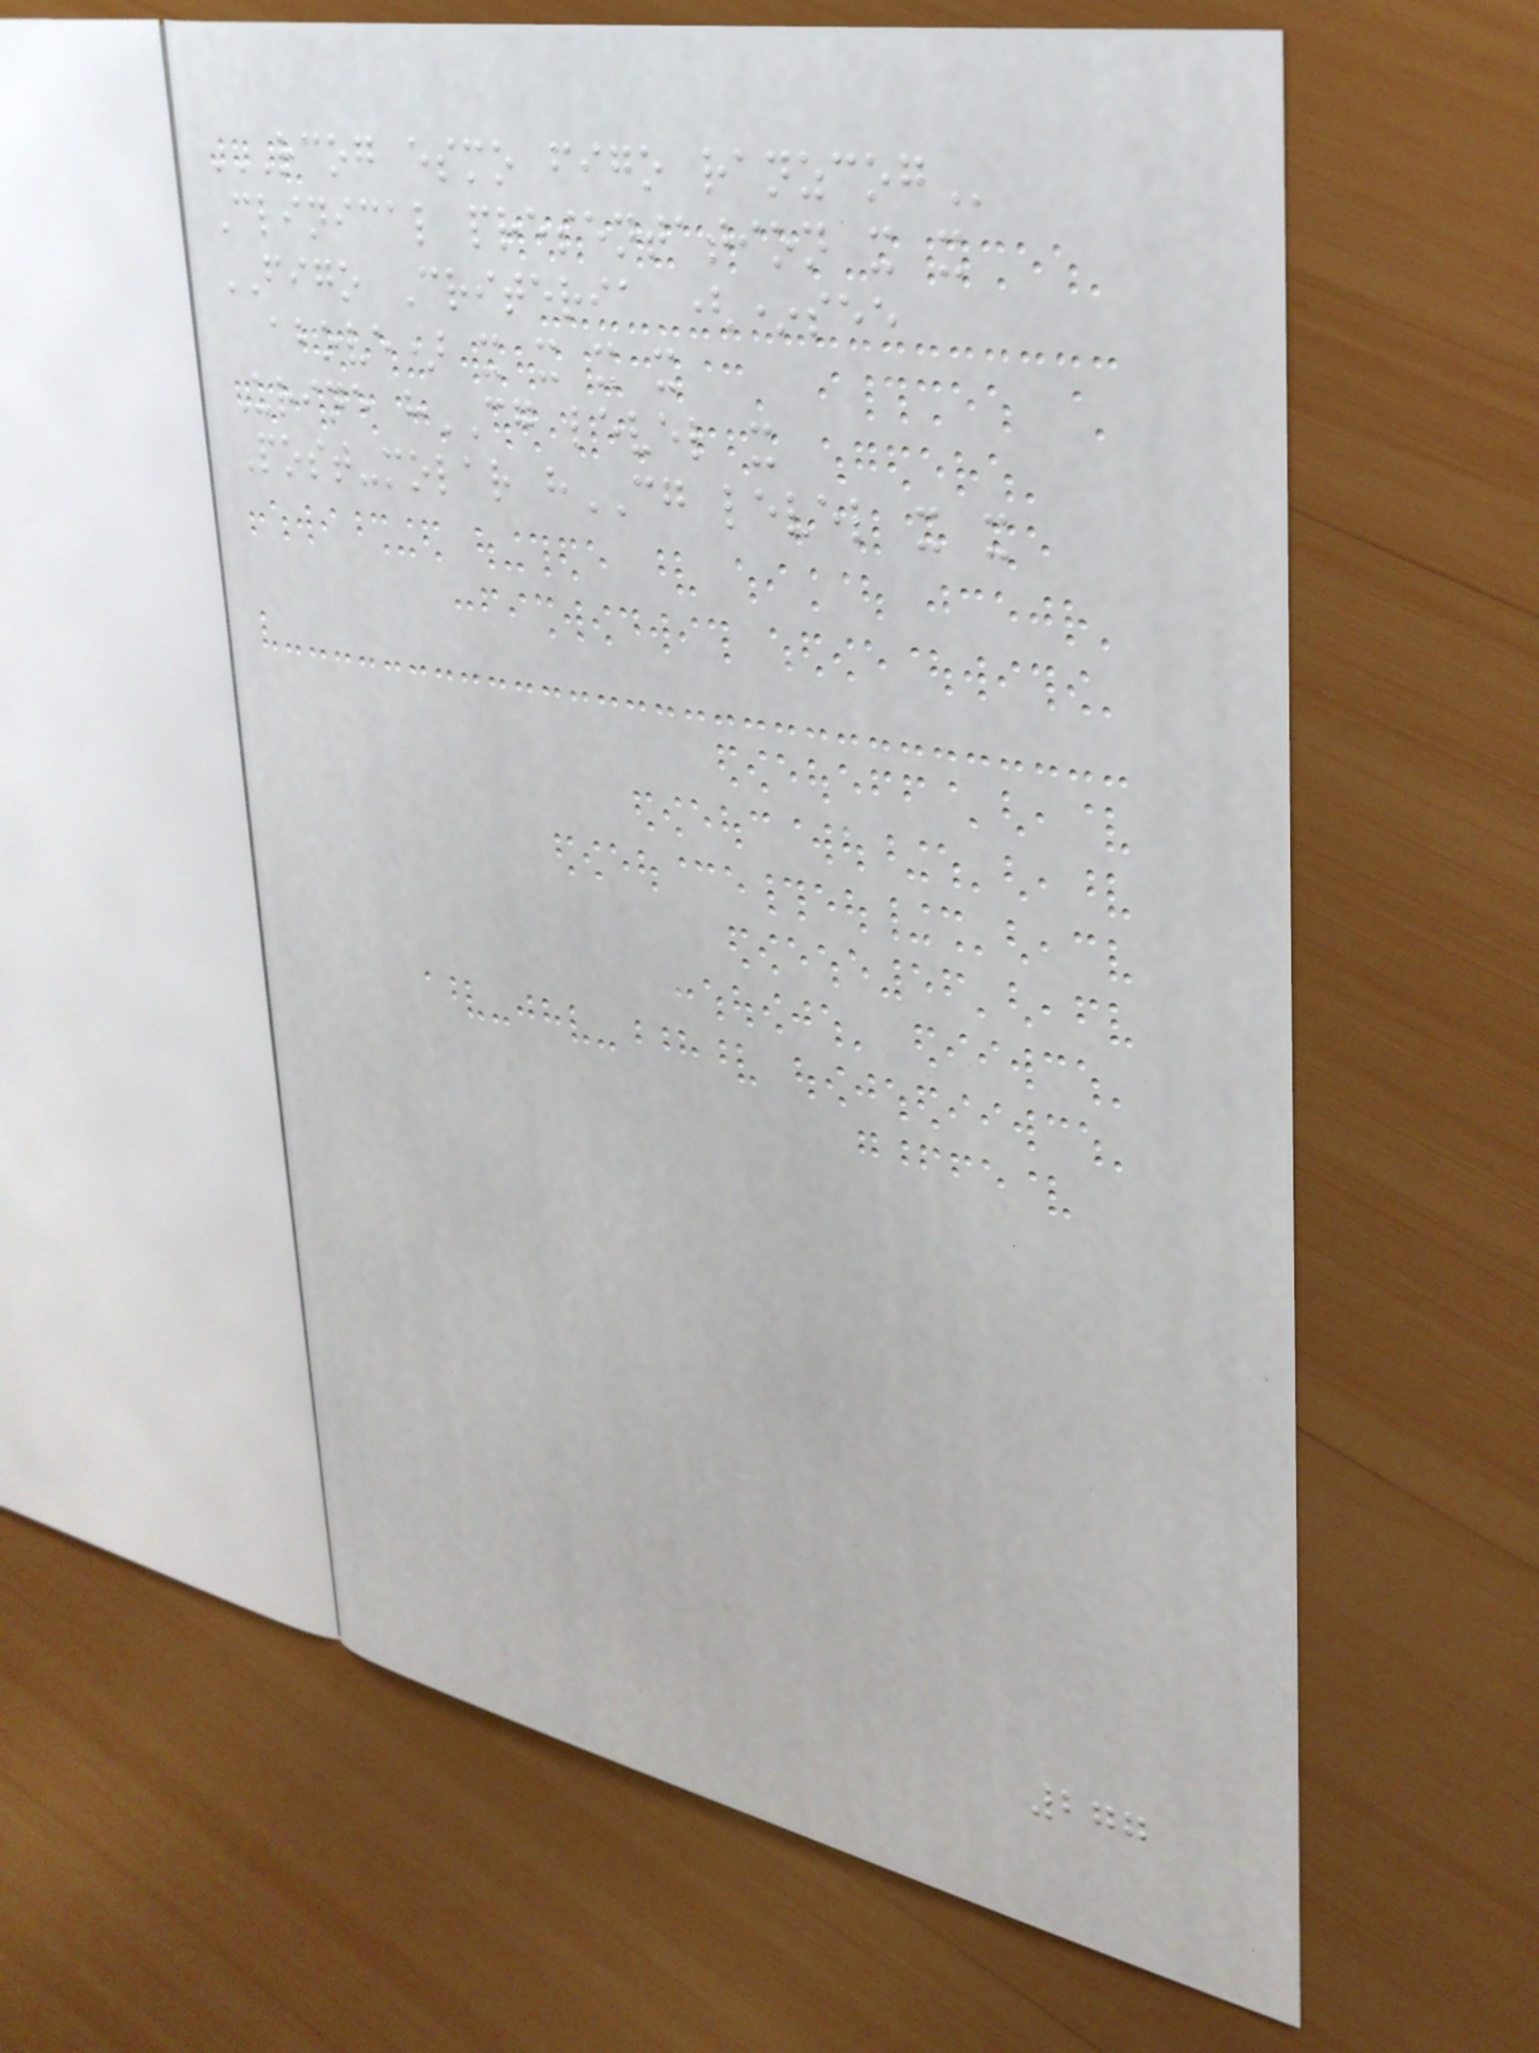RCOG ESMO FIGO RANZCOG
Clinical presentation x x
FIGO Criteria (*see
above) x x x x
Urine hCG level x
Post-molar hCG level x x
277
